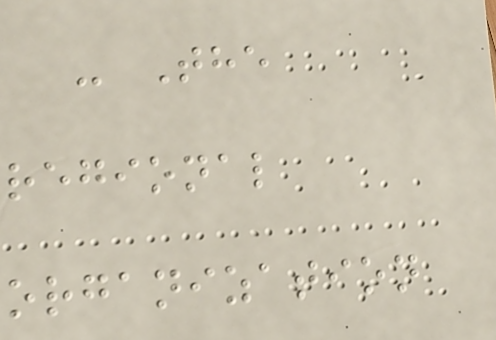- The
regional
organization
